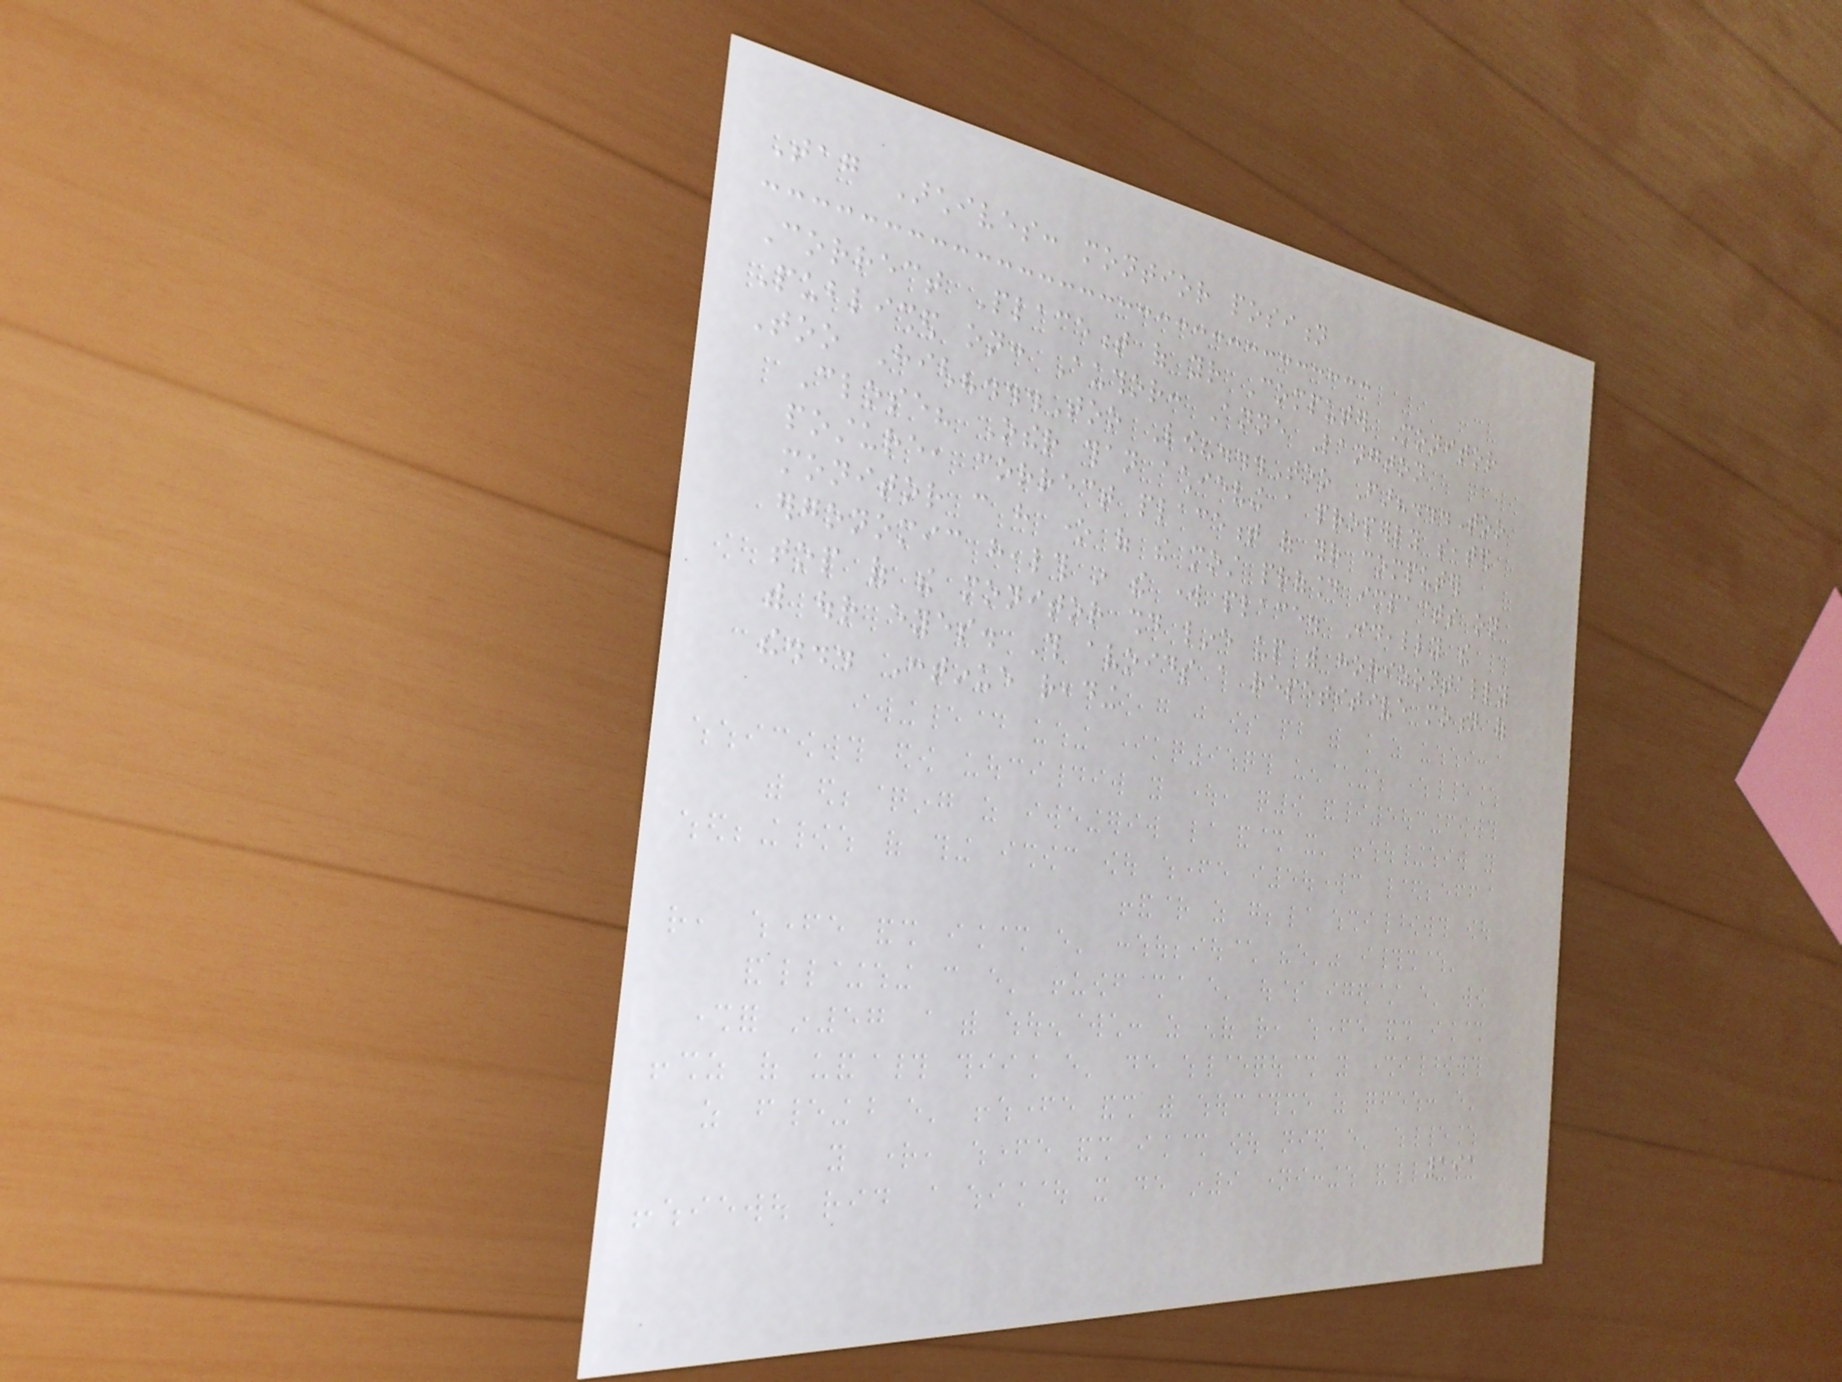Tag Archives: montior position
Correct Placement of your Computer Monitor
Published on: Author: Anne Langton
Too High?...Too Low?...Too Far?...Too
Close? Other than achieving a properly seated
posture, correct placement of your computer
monitor can have one of the most profound impacts on
ergonomic health in the work place. Ideally the
top of the monitor should line up with horizontally
with our eyes. This avoids a repetitive motion of
the... Continue reading
191
